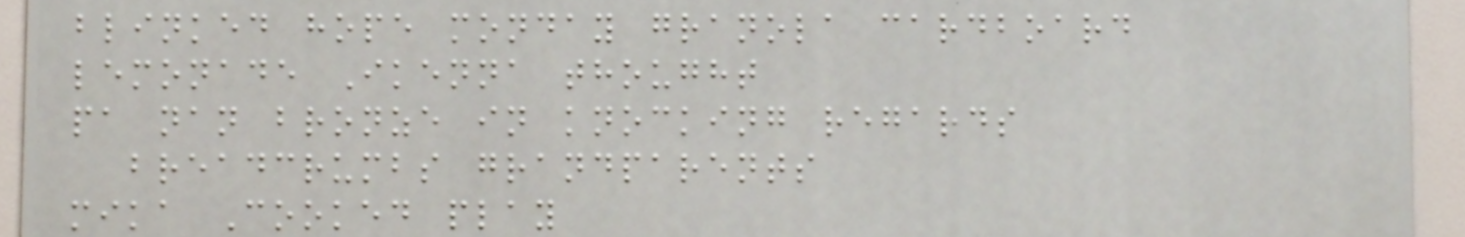blinked hope monday granola cardboard
lemonade Ikenna thought
pa nan bronze in knocking regards
breadcrumbs grandparents
mika Cooked play
